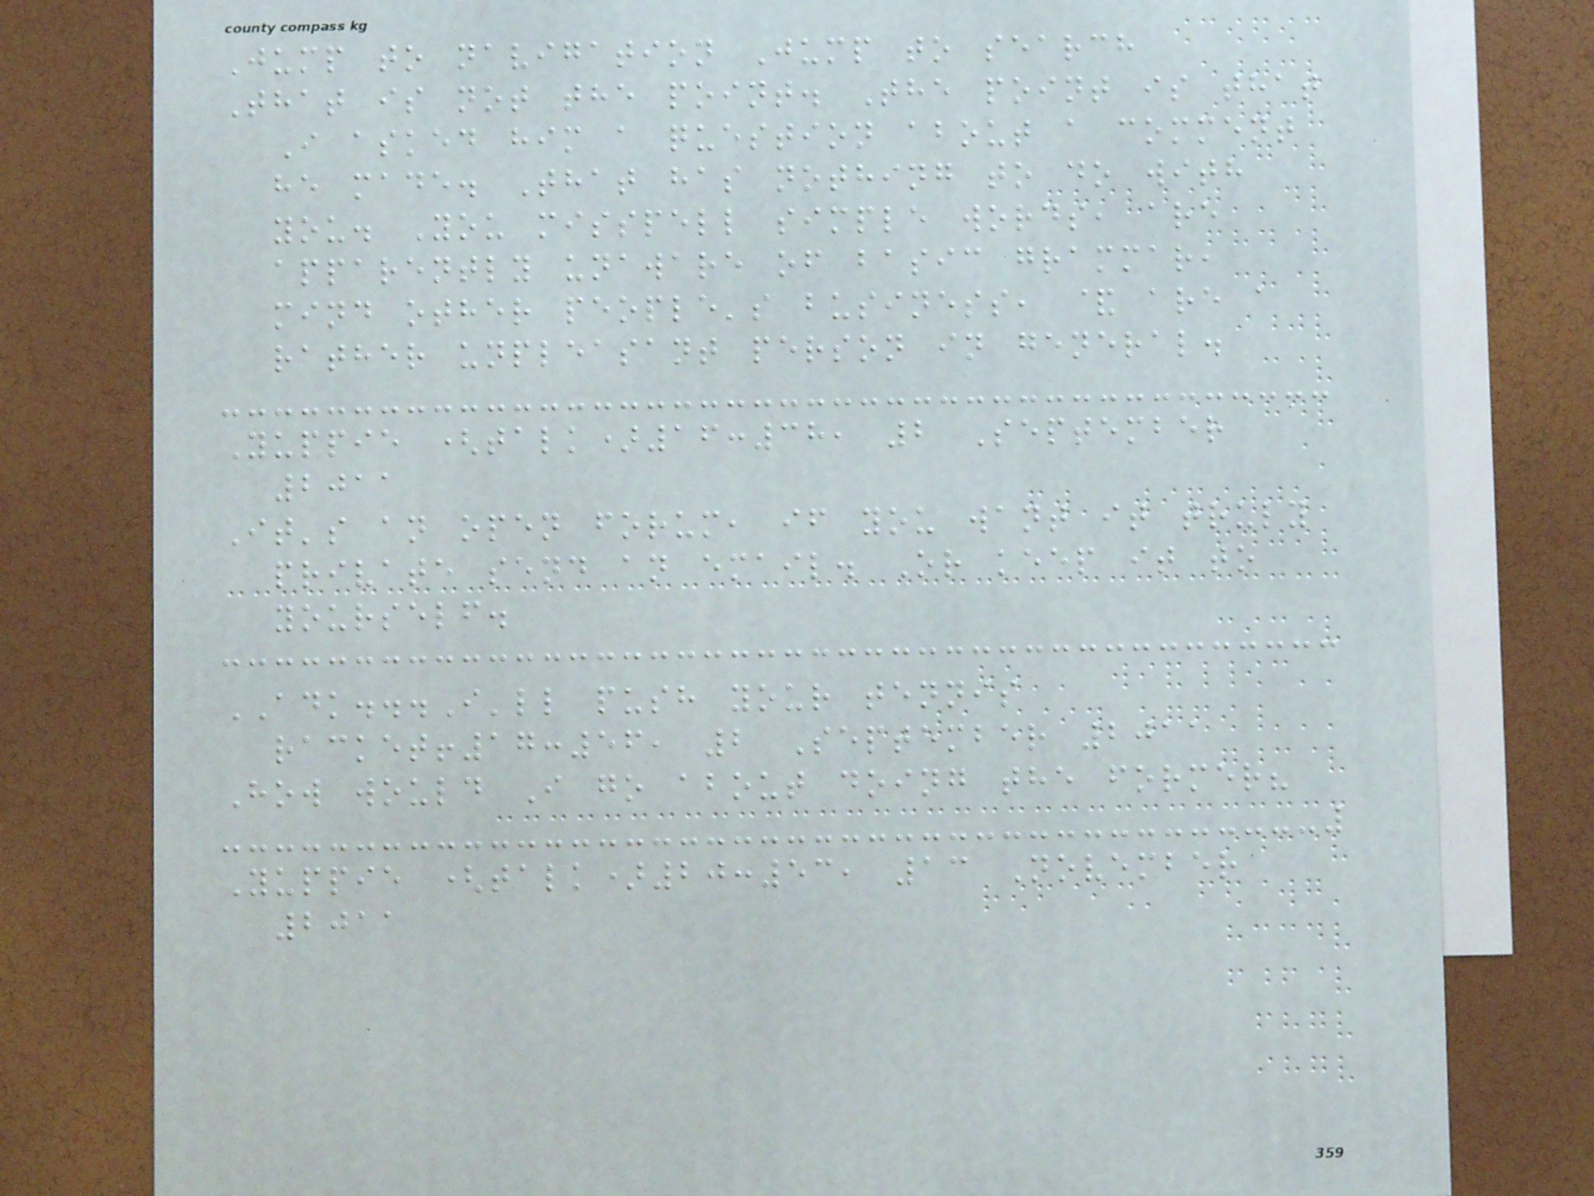Jump to navigation Jump to search
That is not the point. The point is that
I asked him a question about a comment
he made. That has nothing to do with
you. You misspell simple words, are
apparently unaware of basic grammar,
mind other people's business, & are a
rather unpleasant person in general.
Yuppie (talk)16:38, 2 September
2011
It's an open forum, if you want it truly
private send an email. Or keep it to
yourself.
ADK...I'll push your tennis
racket!17:56, 2 September 2011
How would I go about doing the former?
Yuppie (talk)20:53, 13 November
2011
